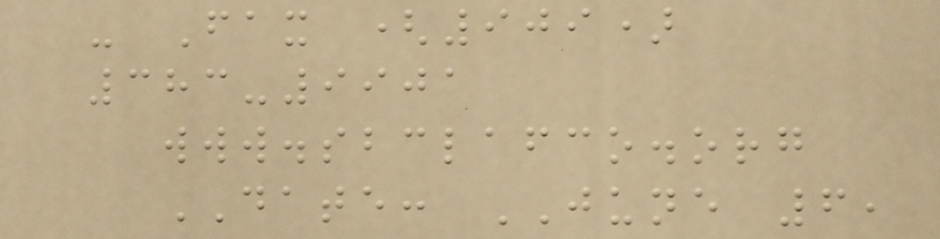- Fax (909)
383-9901
www.sbclafco.org
DATE: JUNE 6,
